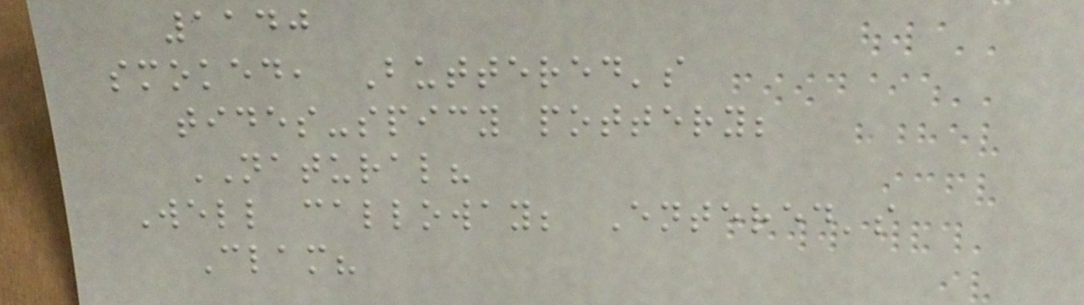1140
smoked, Buttered's
tides-spicy pottery;
NATURAL?
Well calloway; Entered's
Clam?
